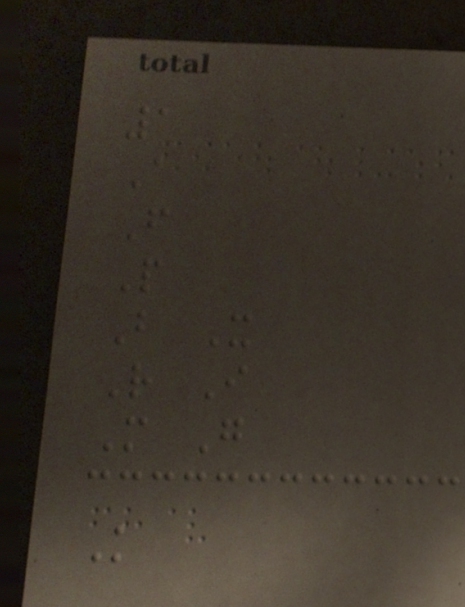1
A
F
P
B X
R I
M G
K
